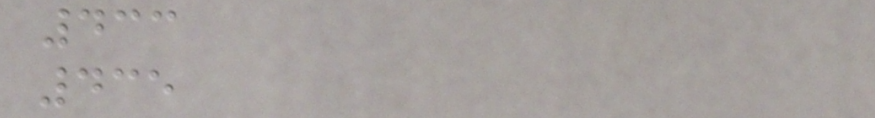433
435
